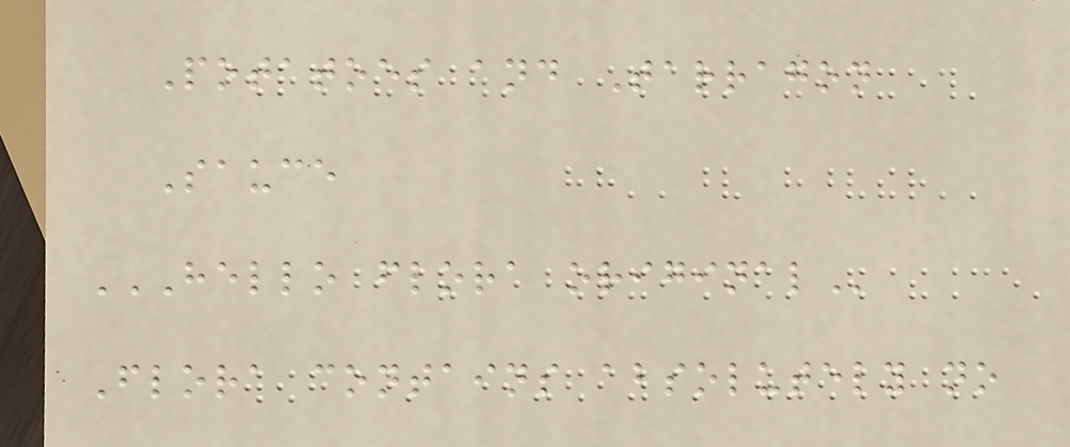Potatoes and Tarragon
Sauce
HELLO FLORA ORIGINAL
Flora contains absolutely no
